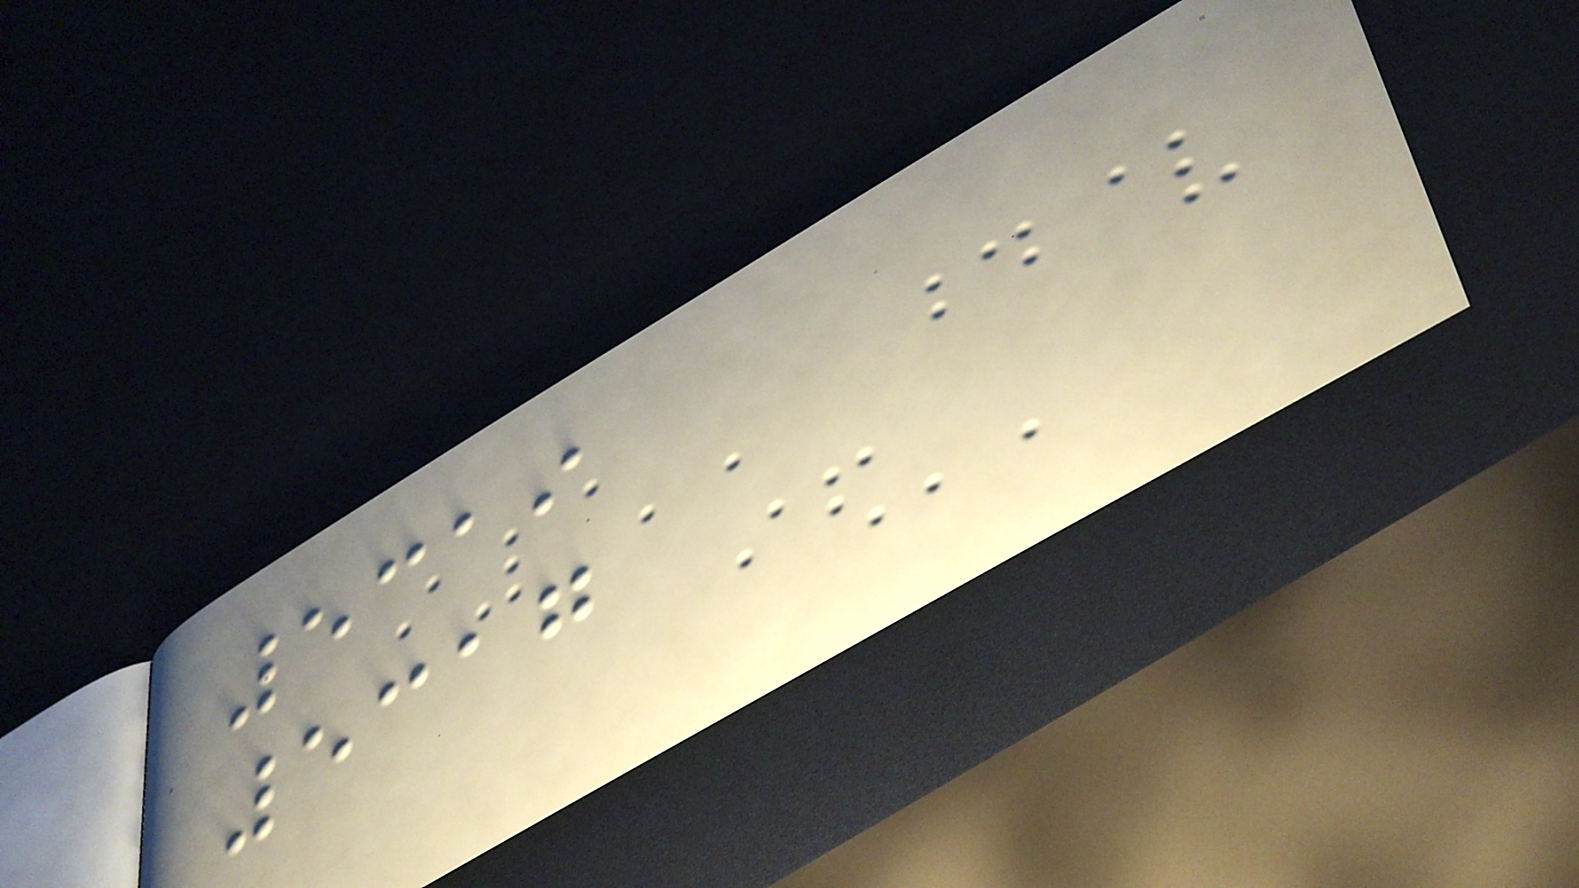5319
5317
